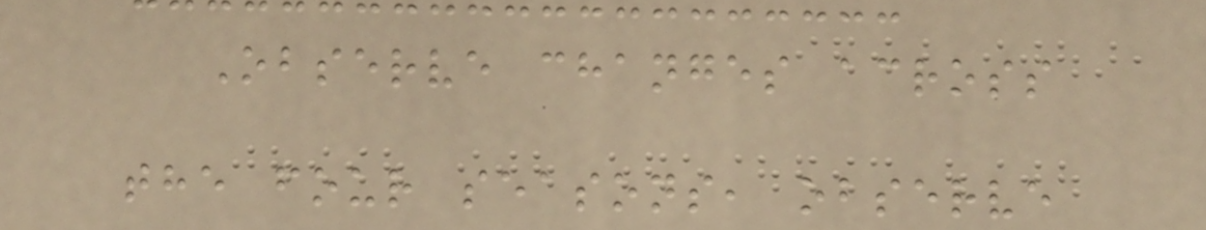Observe changes across
the four seasons, observe
